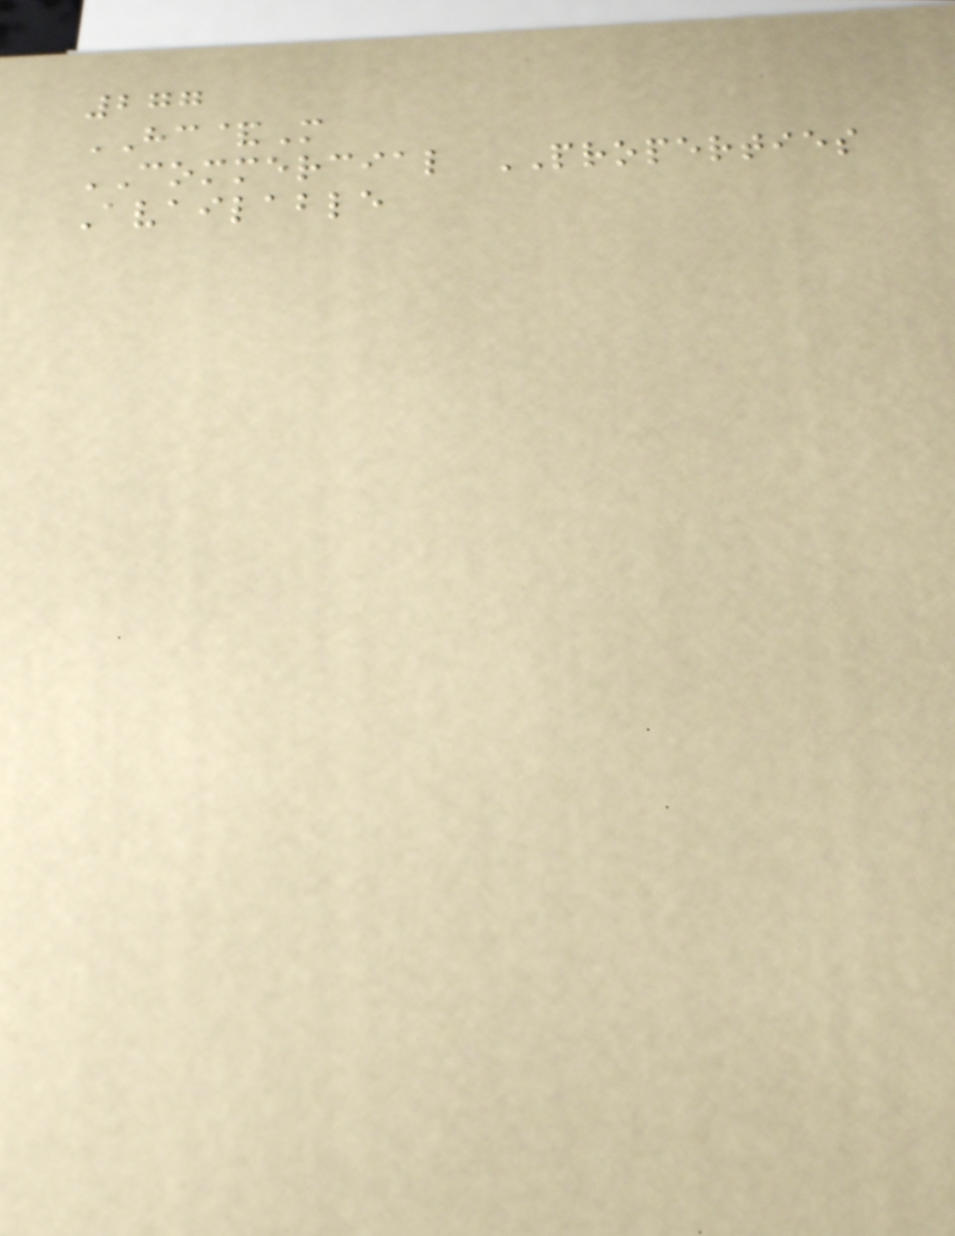277
HC&M
COMMERCIAL PROPERTIES
Available
